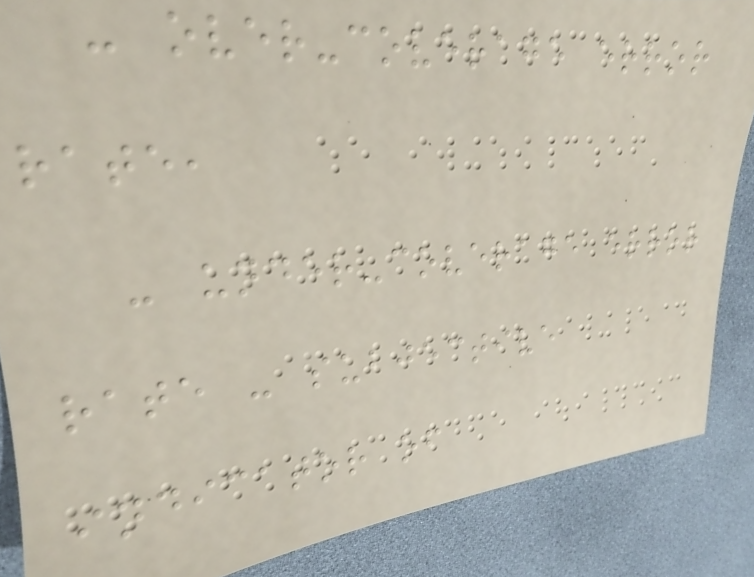- over-coverage error
rate,
- under-coverage error
rate - subjective
indicator of
